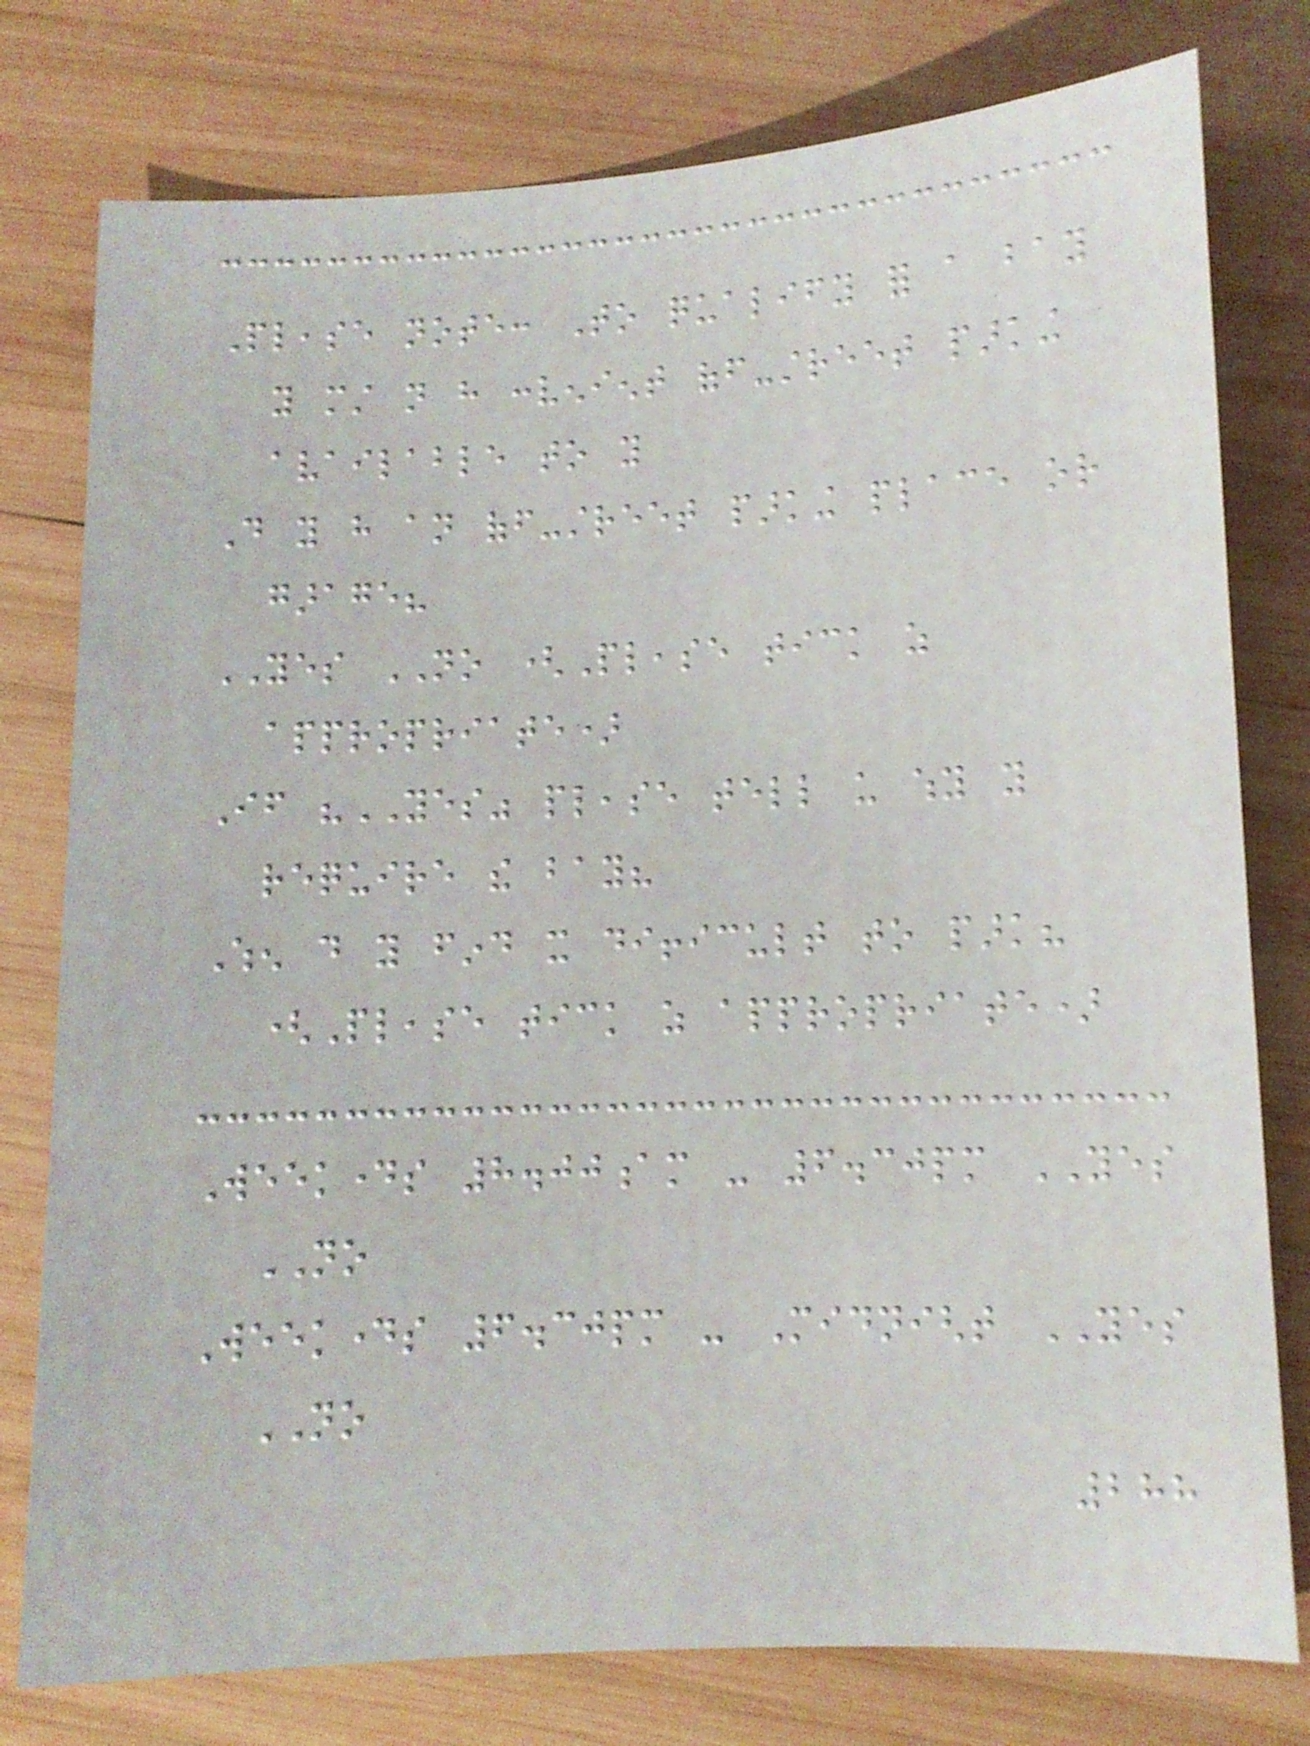Please note: To qualify for a bay
you must not have convenient off-street parking
available to you
Do you have an off-street parking place or
garage?
YES NO (Please tick as
appropriate)
If "YES" please tell us why you
require the bay?
When do you find it difficult to park?
(Please tick as appropriate)
Weekdays 8.00am - 6.30pm YES
NO
Weekdays 6.30pm - Midnight YES
NO
288
